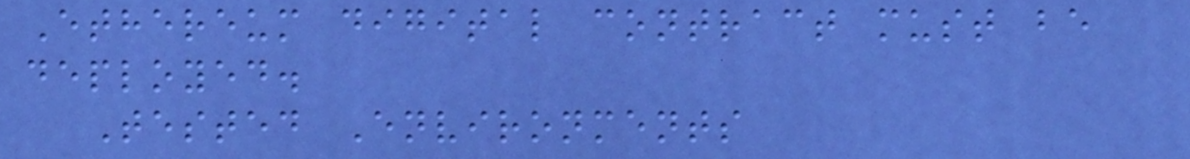Ethereum digital contract must be
deployed.
Tested Environments
